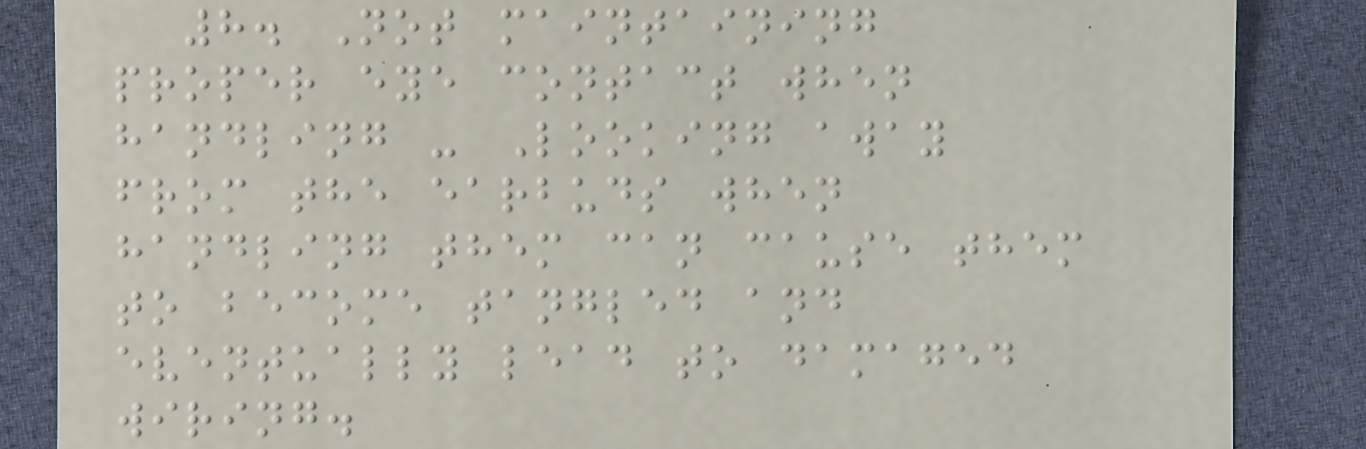8. Not maintaining
proper eye contact when
handling - Looking away
from the earbuds when
handling them can cause them
to become tangled and
eventually lead to damaged
wiring.
